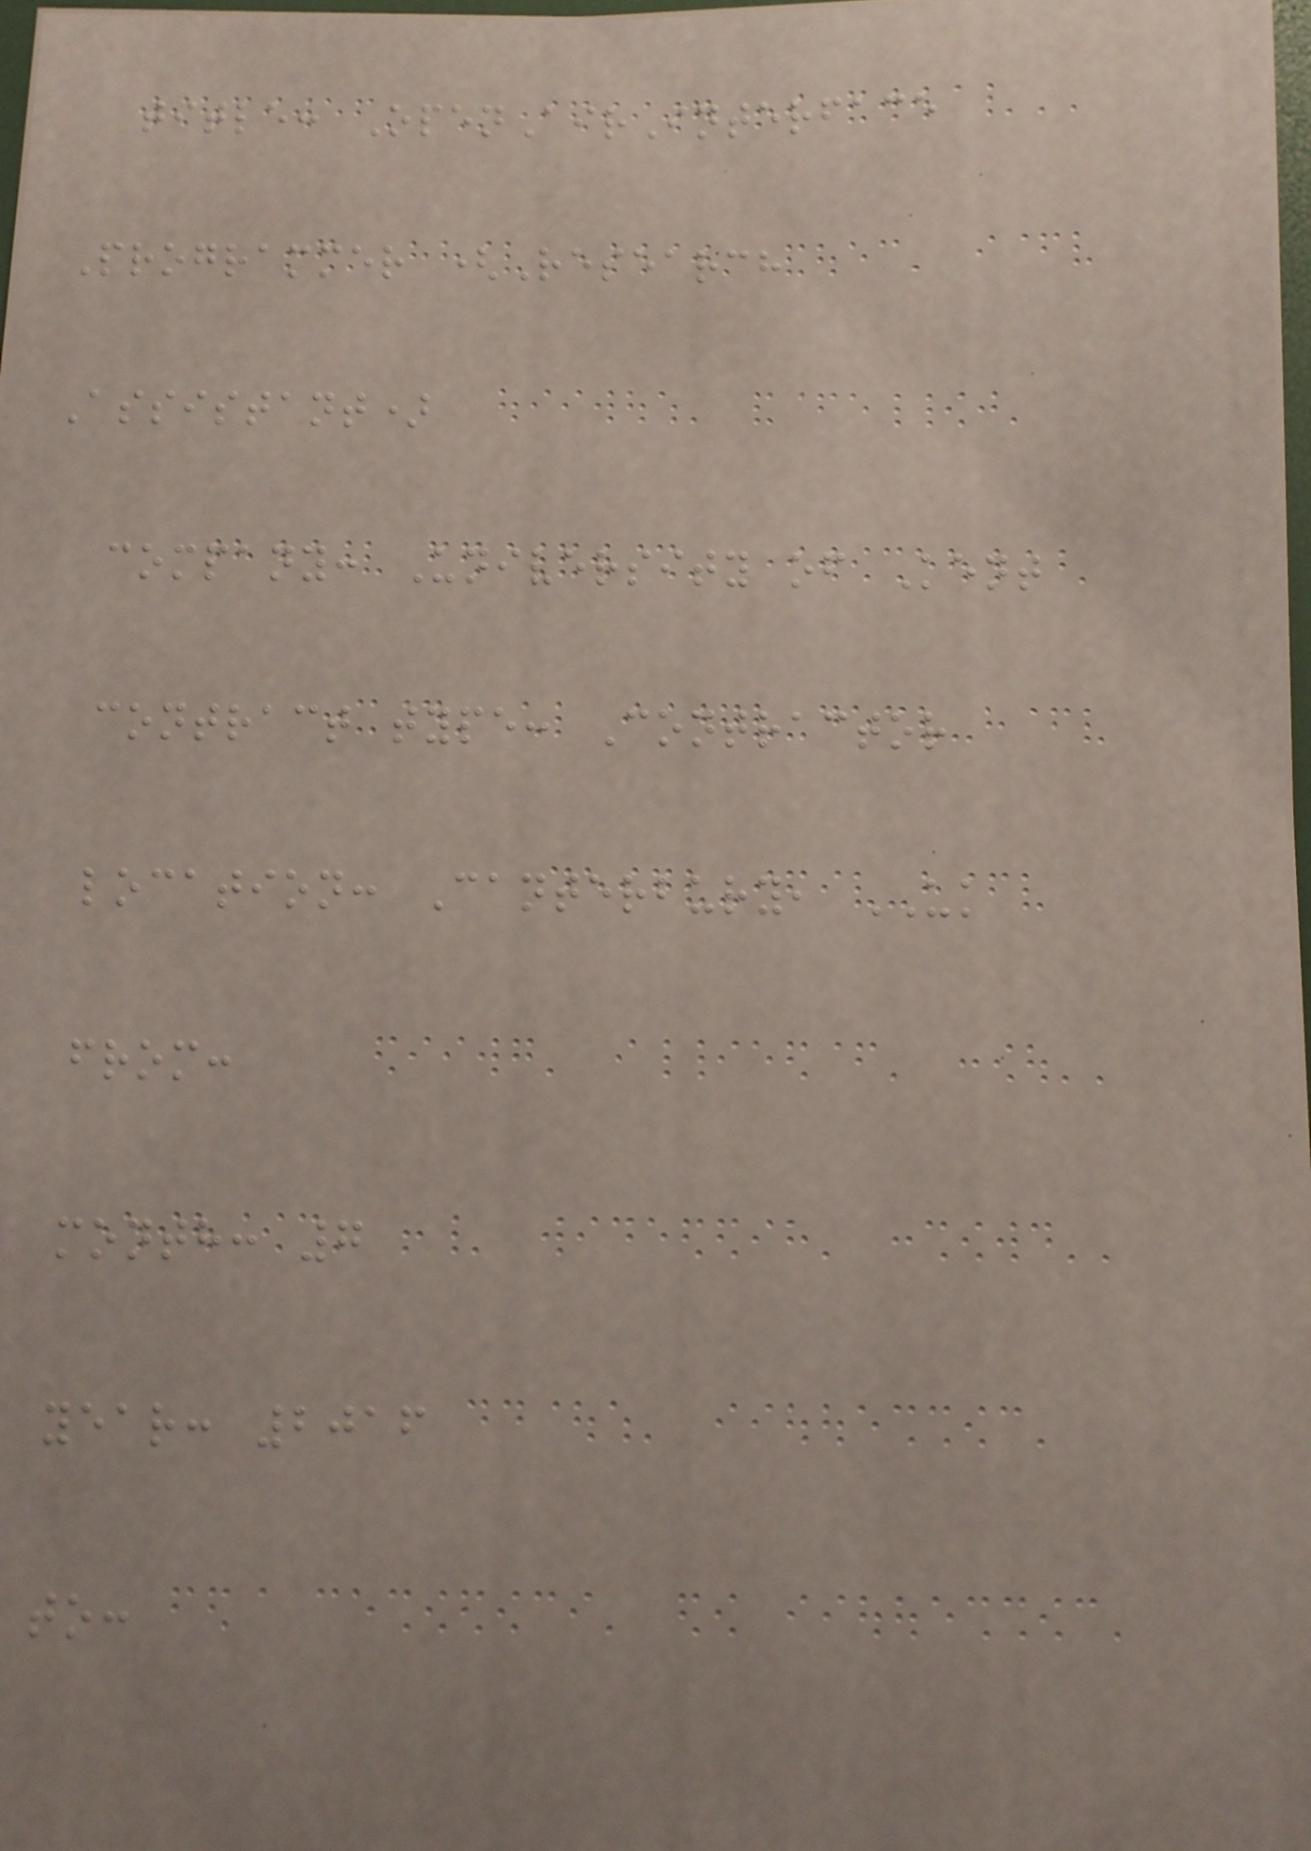title: OpenAirInterface
Programmer (Research
Assistant)
company: University of Kent
contract type: Contractor
location: Canterbury, UK
from:
month: 7
year: 2016
to:
